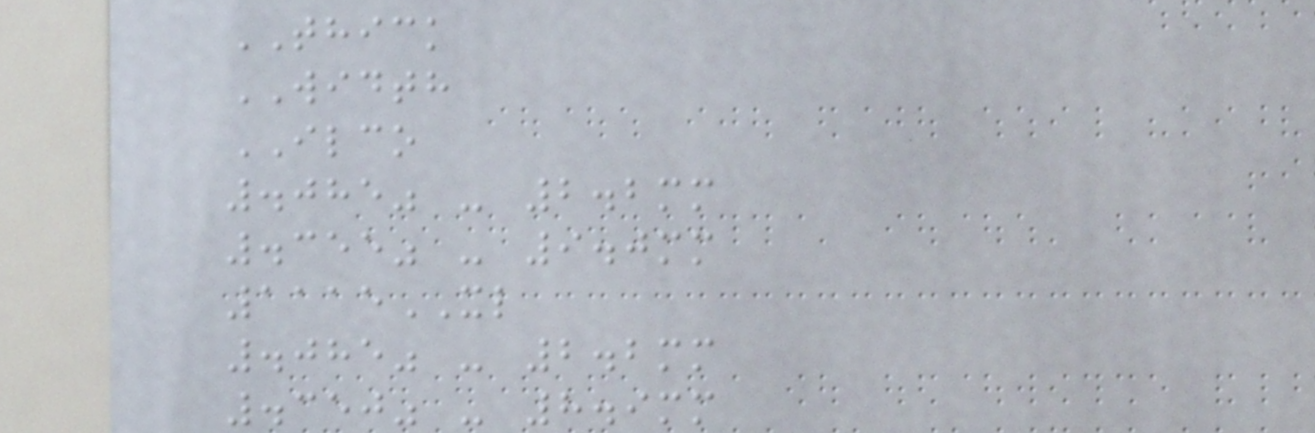THICK
WIDTH
ILCO
.085" - 2.2mm
.355" - 9.0mm
1115XL
.085" - 2.2mm
.350" - 8.9mm
